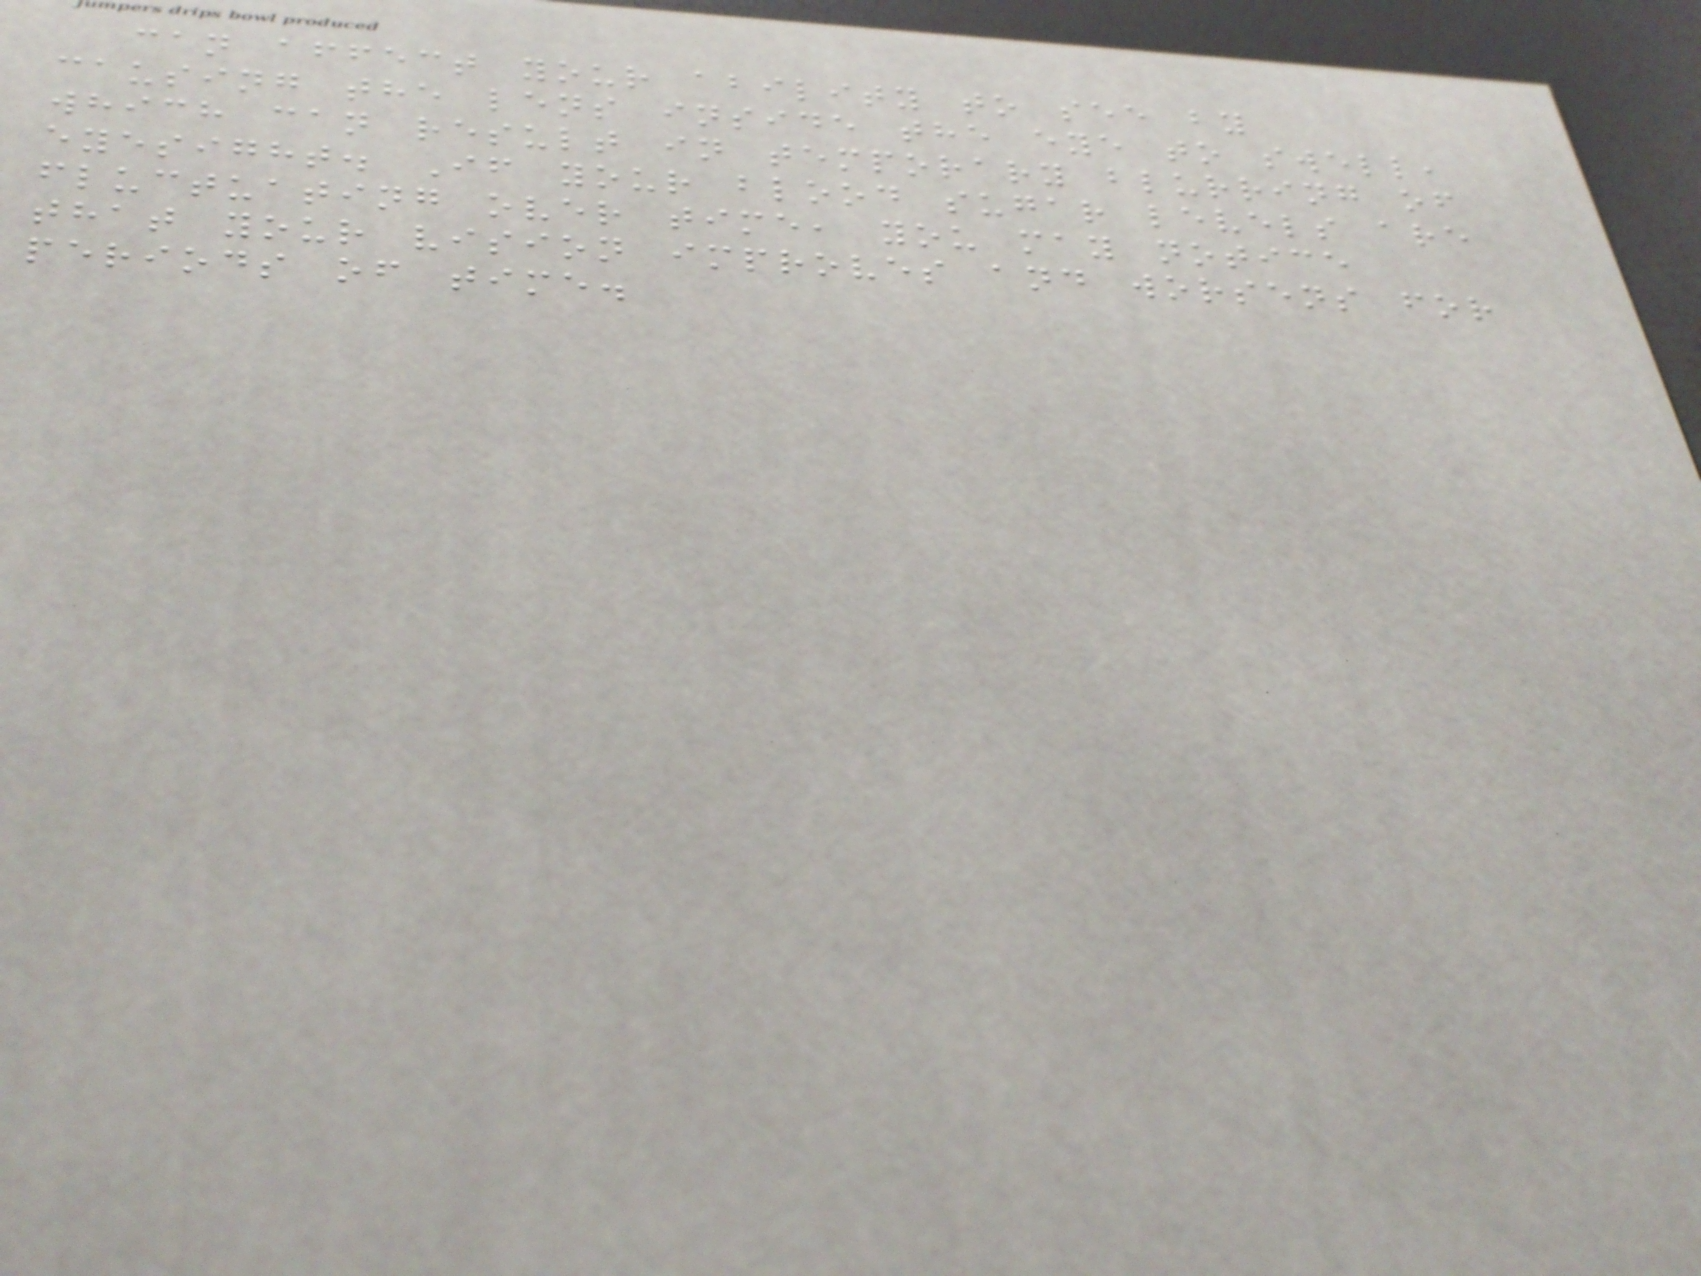can affect your ability to see by
causing the lens inside the eye to swell,
which can result in temporary blurring of
eyesight. If your blood sugar levels are
fluctuating over time, you may notice
that your vision improves and worsens for
periods of time.
